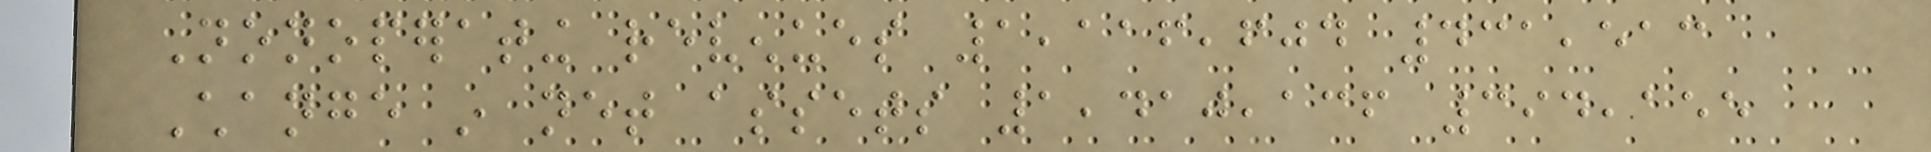Nonoperating revenues 1,116,604 431,513
Change in net assets 1,410,136 394,155
